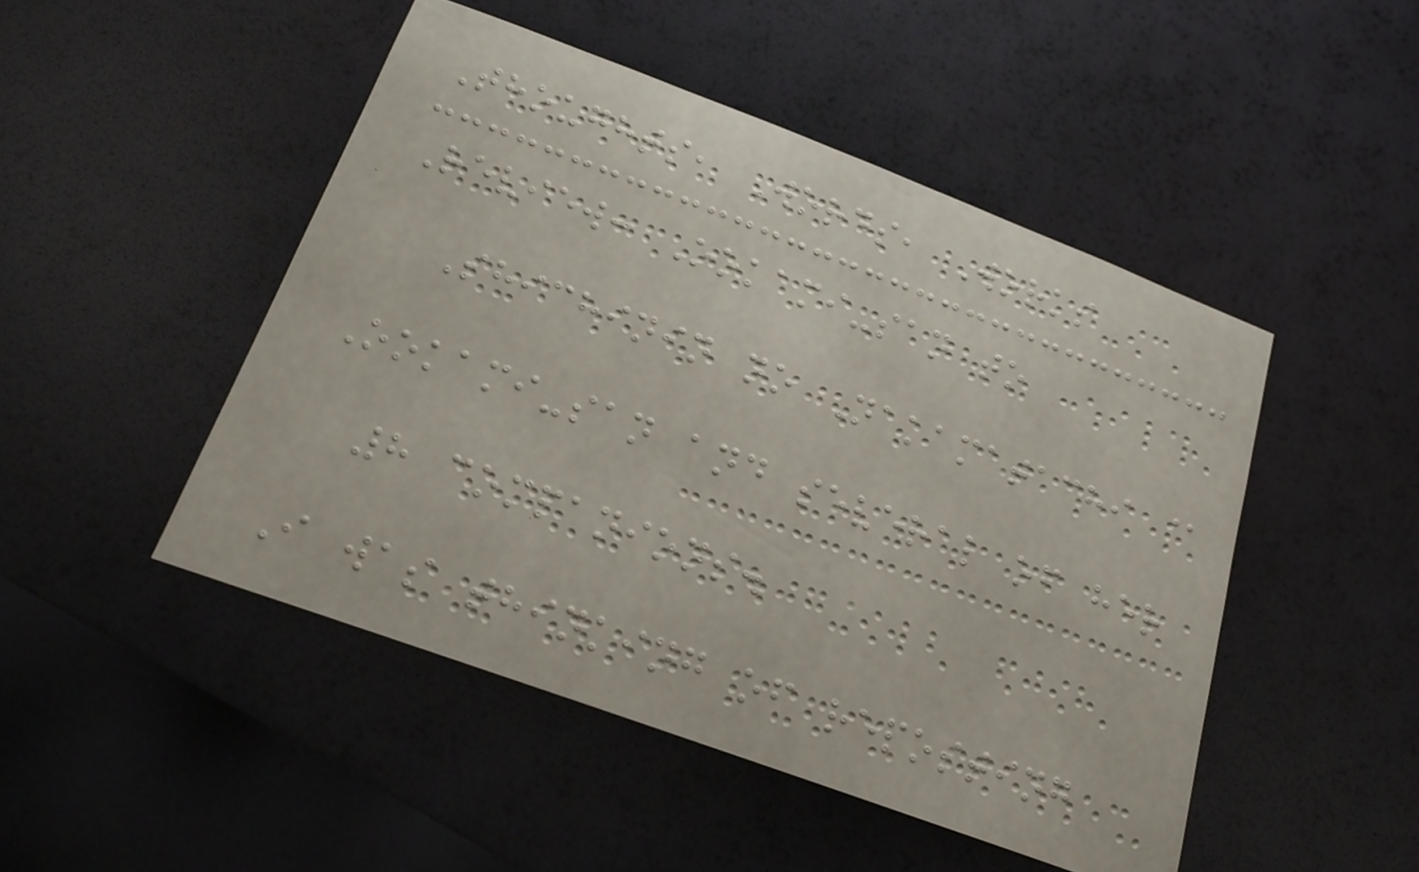Thoughts, Words, Works
Review: Ookami-san to
Shichinin no Nakamatachi @
Ookami-san and several of her
8 companions.
I was thinking of reposting
